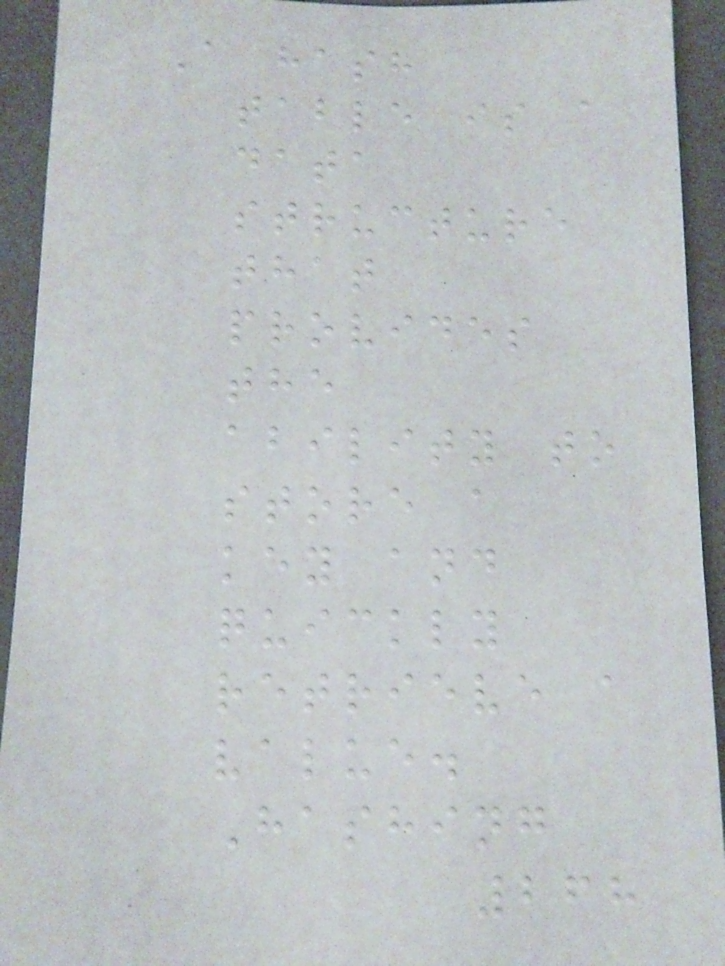A hash
table is a
data
structure
that
provides
the
ability to
store a
key and
quickly
retrieve a
value.
Hashing
268
